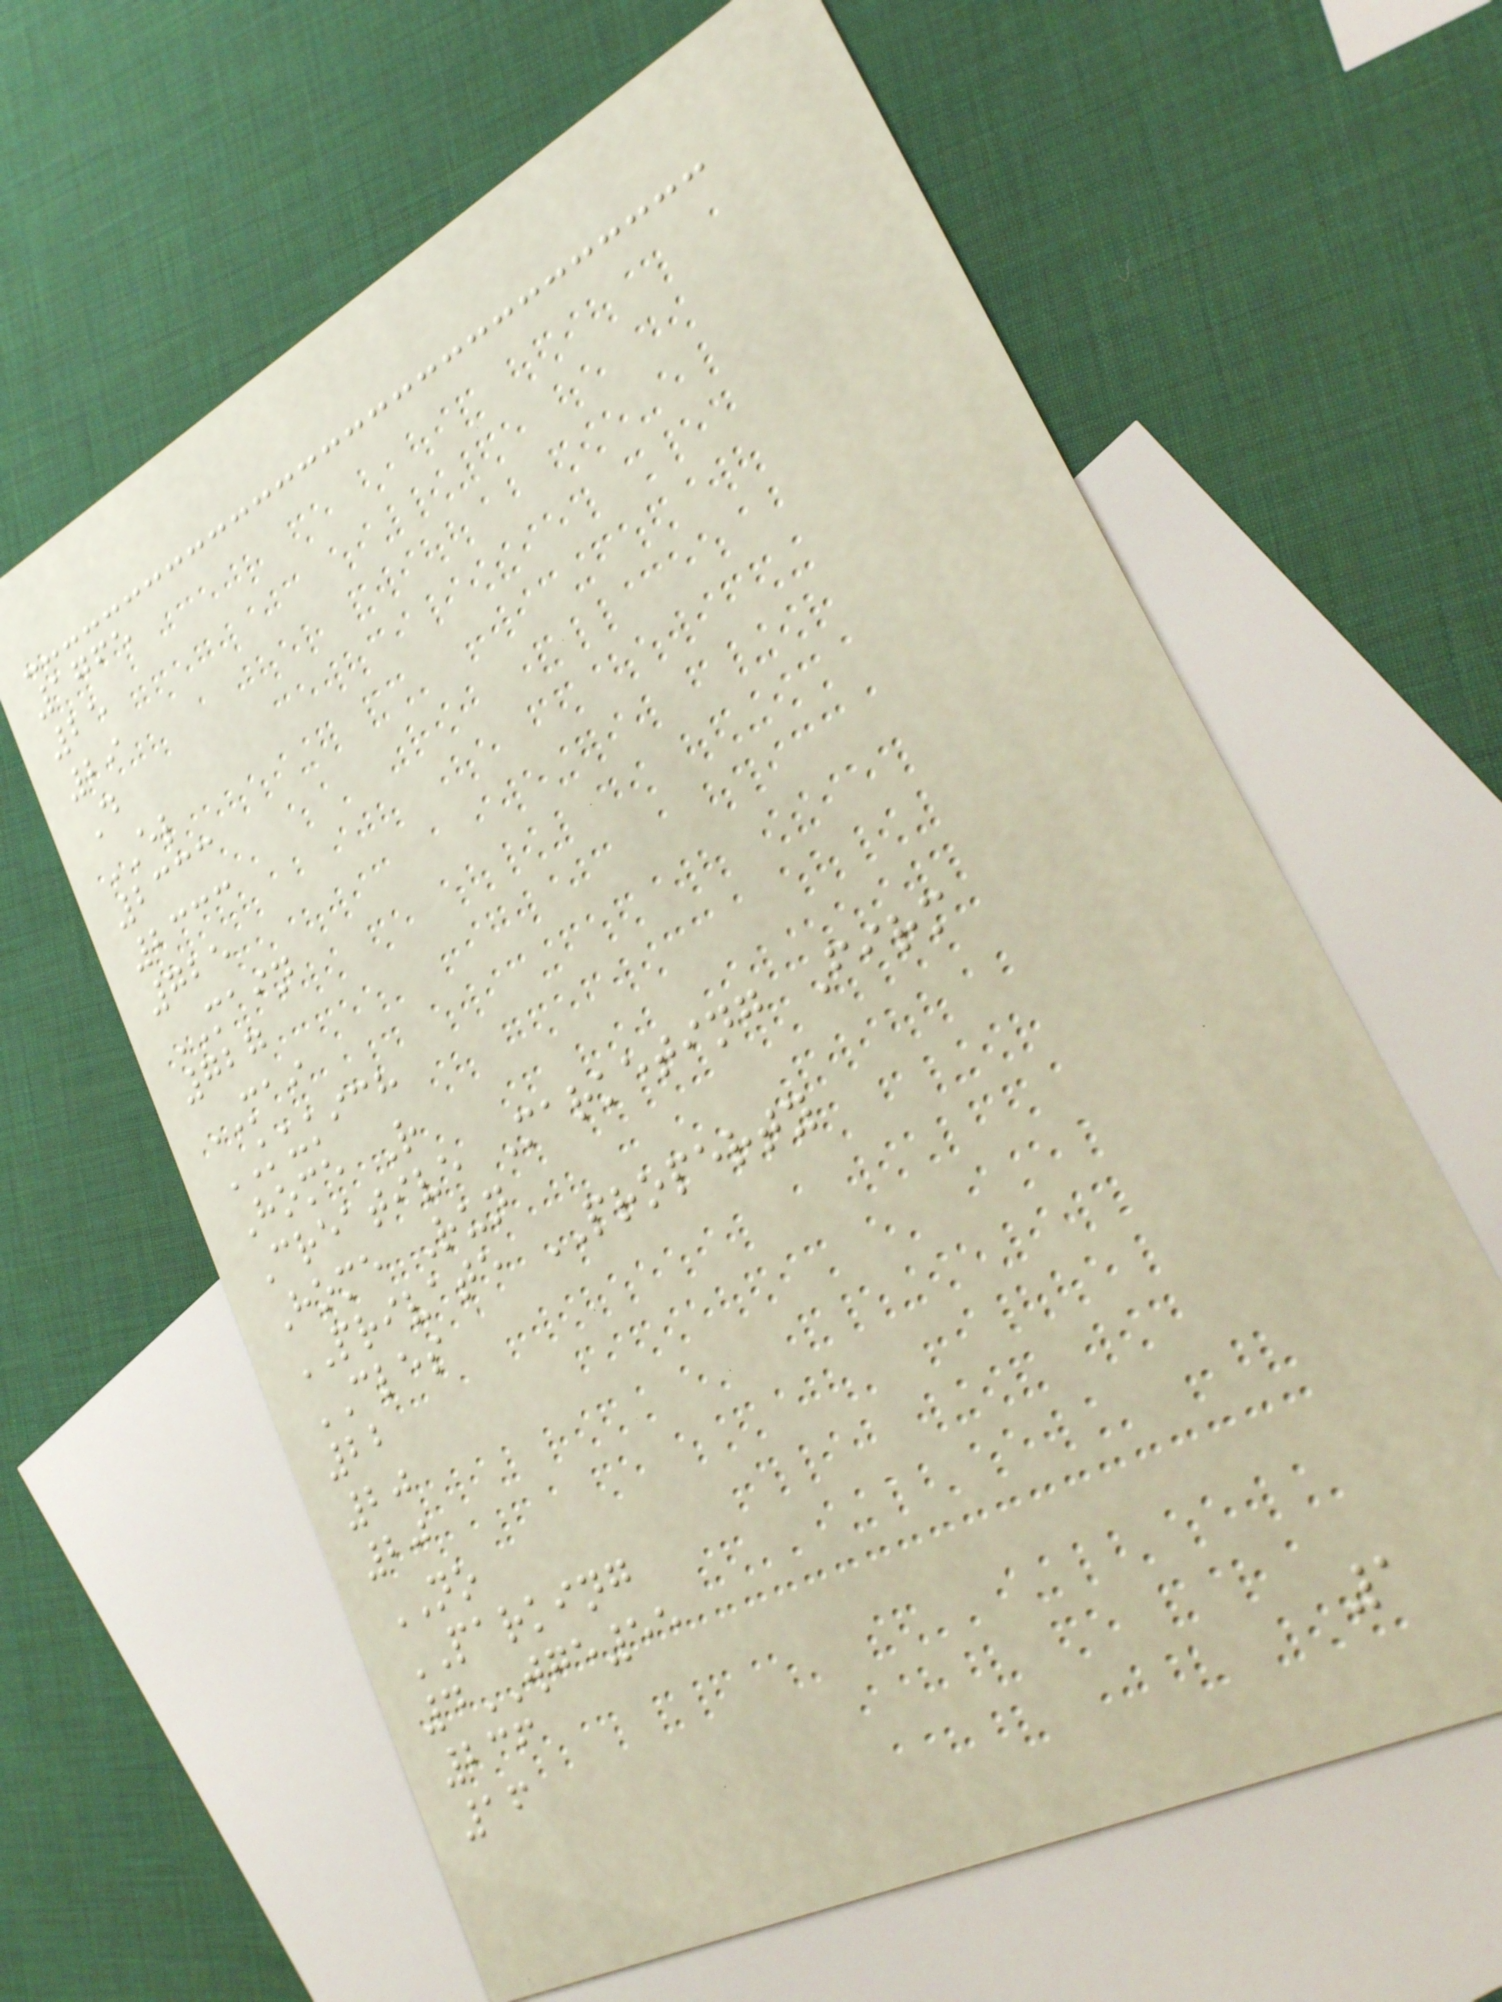1765
25
29
D
EL
2333
2333
725
MAIN
727
MAI
KUKICH
Home R
Creative Marketing Firm
Home Run
PRIVATE PROPERTY
CLES
22
20
20
NO
PARKING
4WGE55
236
16
1
